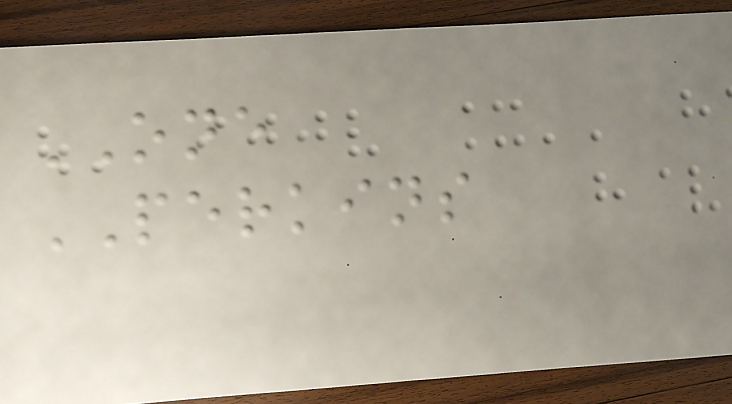ONE
PERKINS
